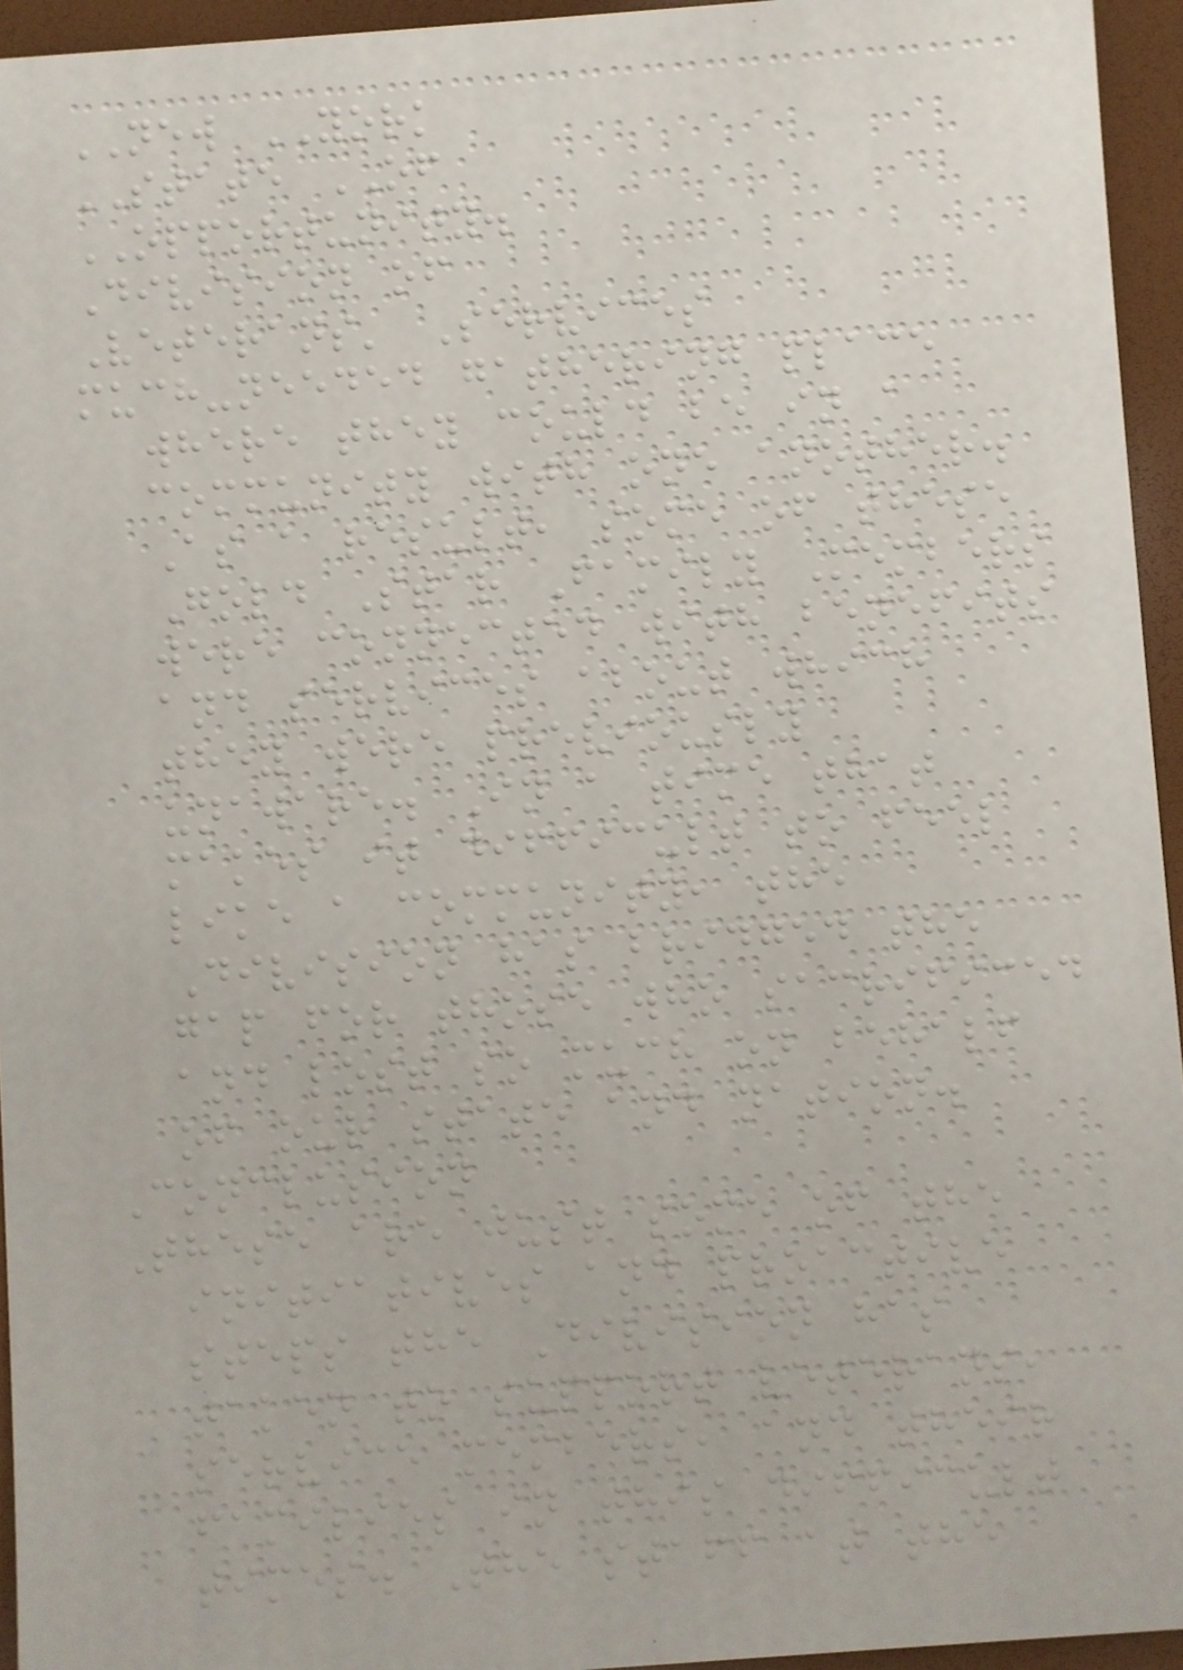NEW YORK
STATE OF
OPPORTUNITY.
Division of
Veterans' Services
much-needed gathering place
where they could be in a
community with one another.
As a result, some of these
Gold Star Family Members
were connected with benefits
and services about which
they were previously
unaware. In a time that
makes it difficult to feel
like a community, the
Division has bridged the
gap for those who sacrificed
and lost so much on behalf
of our state and nation.
Conclusion
These are just some of the
initiatives and proactive
steps the Division has
taken to support veterans,
service members, and their
families in this difficult
times. The staff at the
